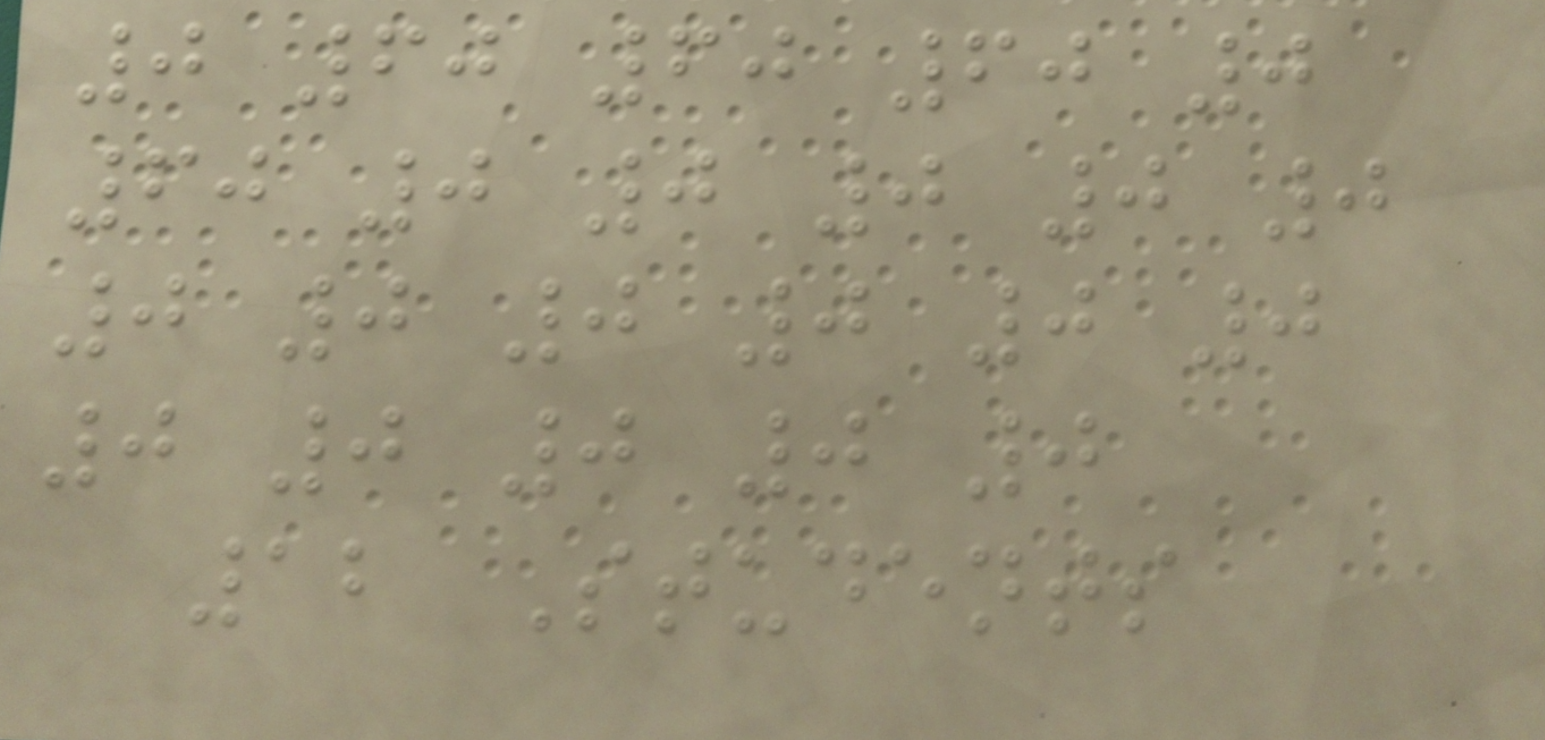0 60 60 60 0
60 0 0 0 0 0
0 0 0 0 0 0
0 0 0 0 0
12 Students
